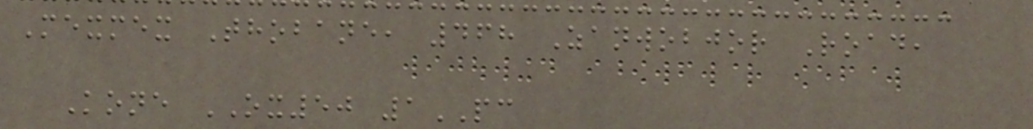Mexmex Thobane, 468 Zanwobjor Road,
Kone OX50 1PC
